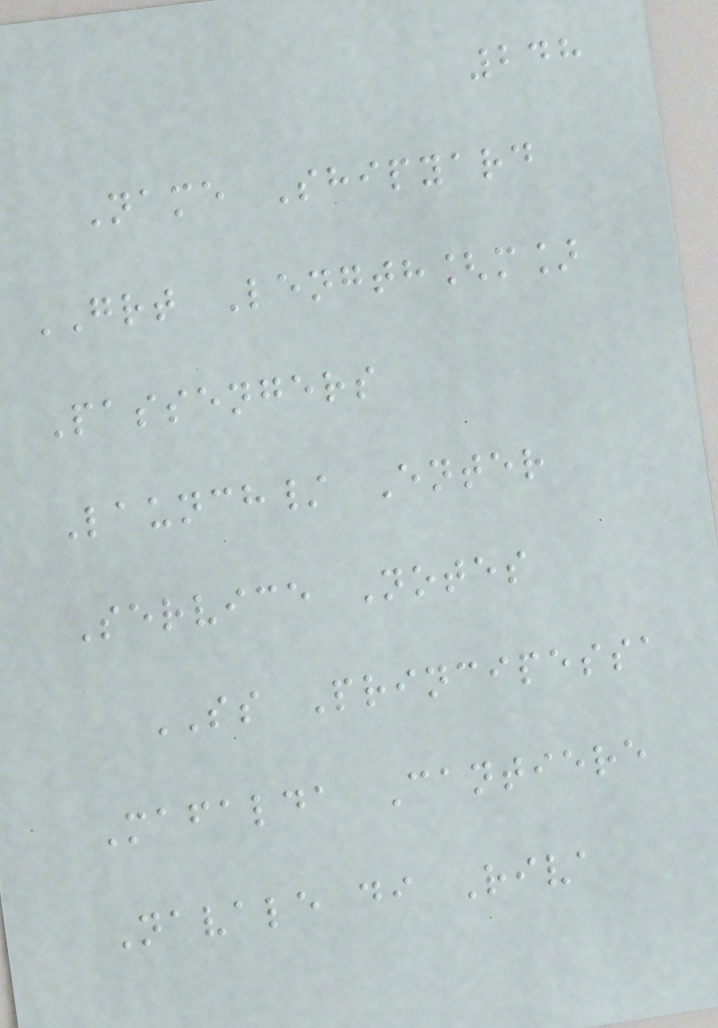248
Name Shipyard
GRT Length[m]
Passengers
Launch/ Enter
Service Notes
SS Principessa
Mafalda Cantiere
Navale di Riva
